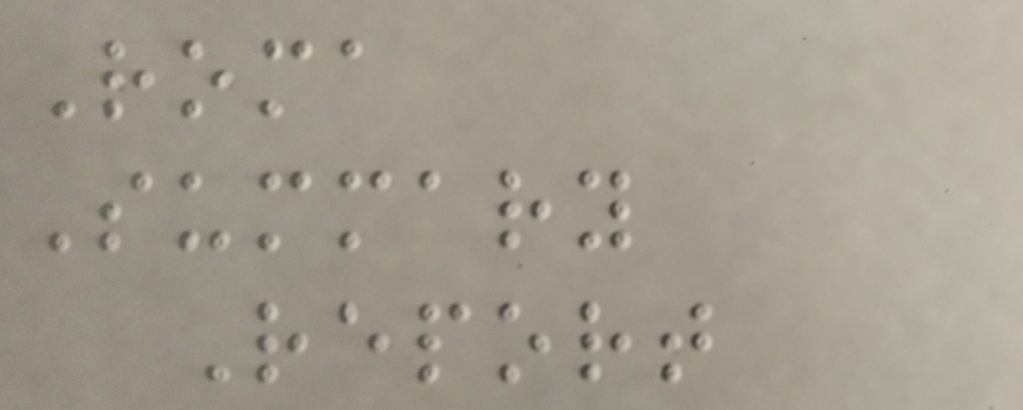Roma
Summary
Report
